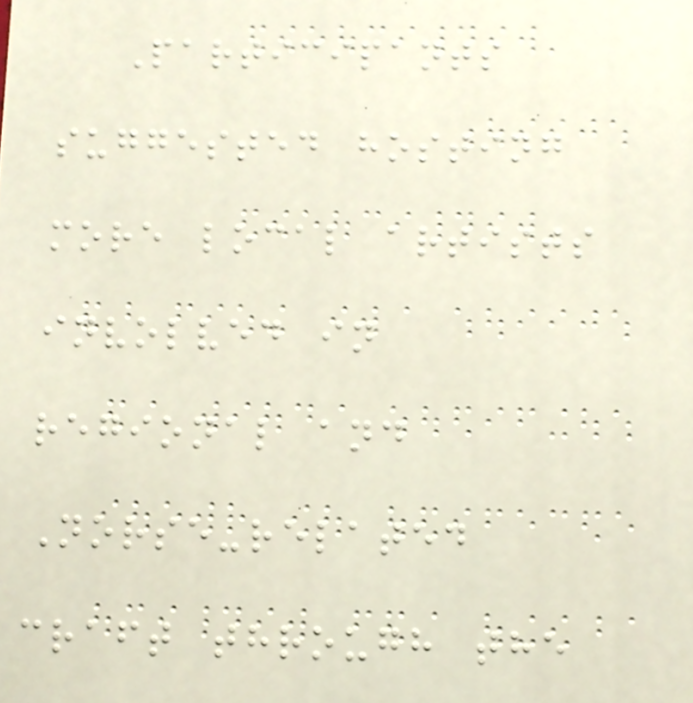Participants
suggested hosting
more local artists
involved in
regional and
Norse-related
craft through the
